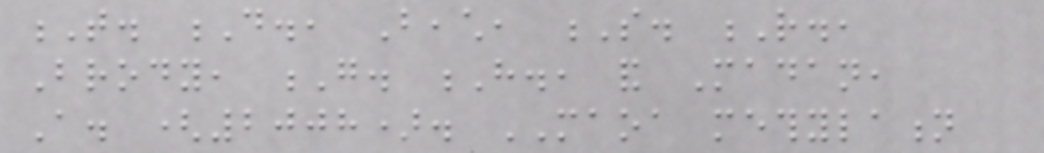T. D., Beach, S. R.,
Brody, G. H., and Madan,
A. (2008). MAOA methylation
